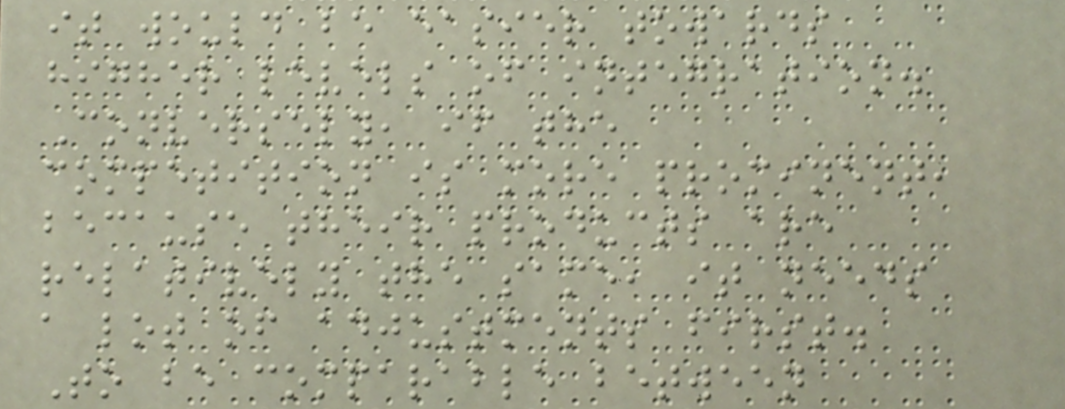it would be easier towards
higher levels of integration.
Conversely, if the
competition is more prominent,
because their products are
relatively the same, it needs
a lot of adjustments first.
To be comparable between
